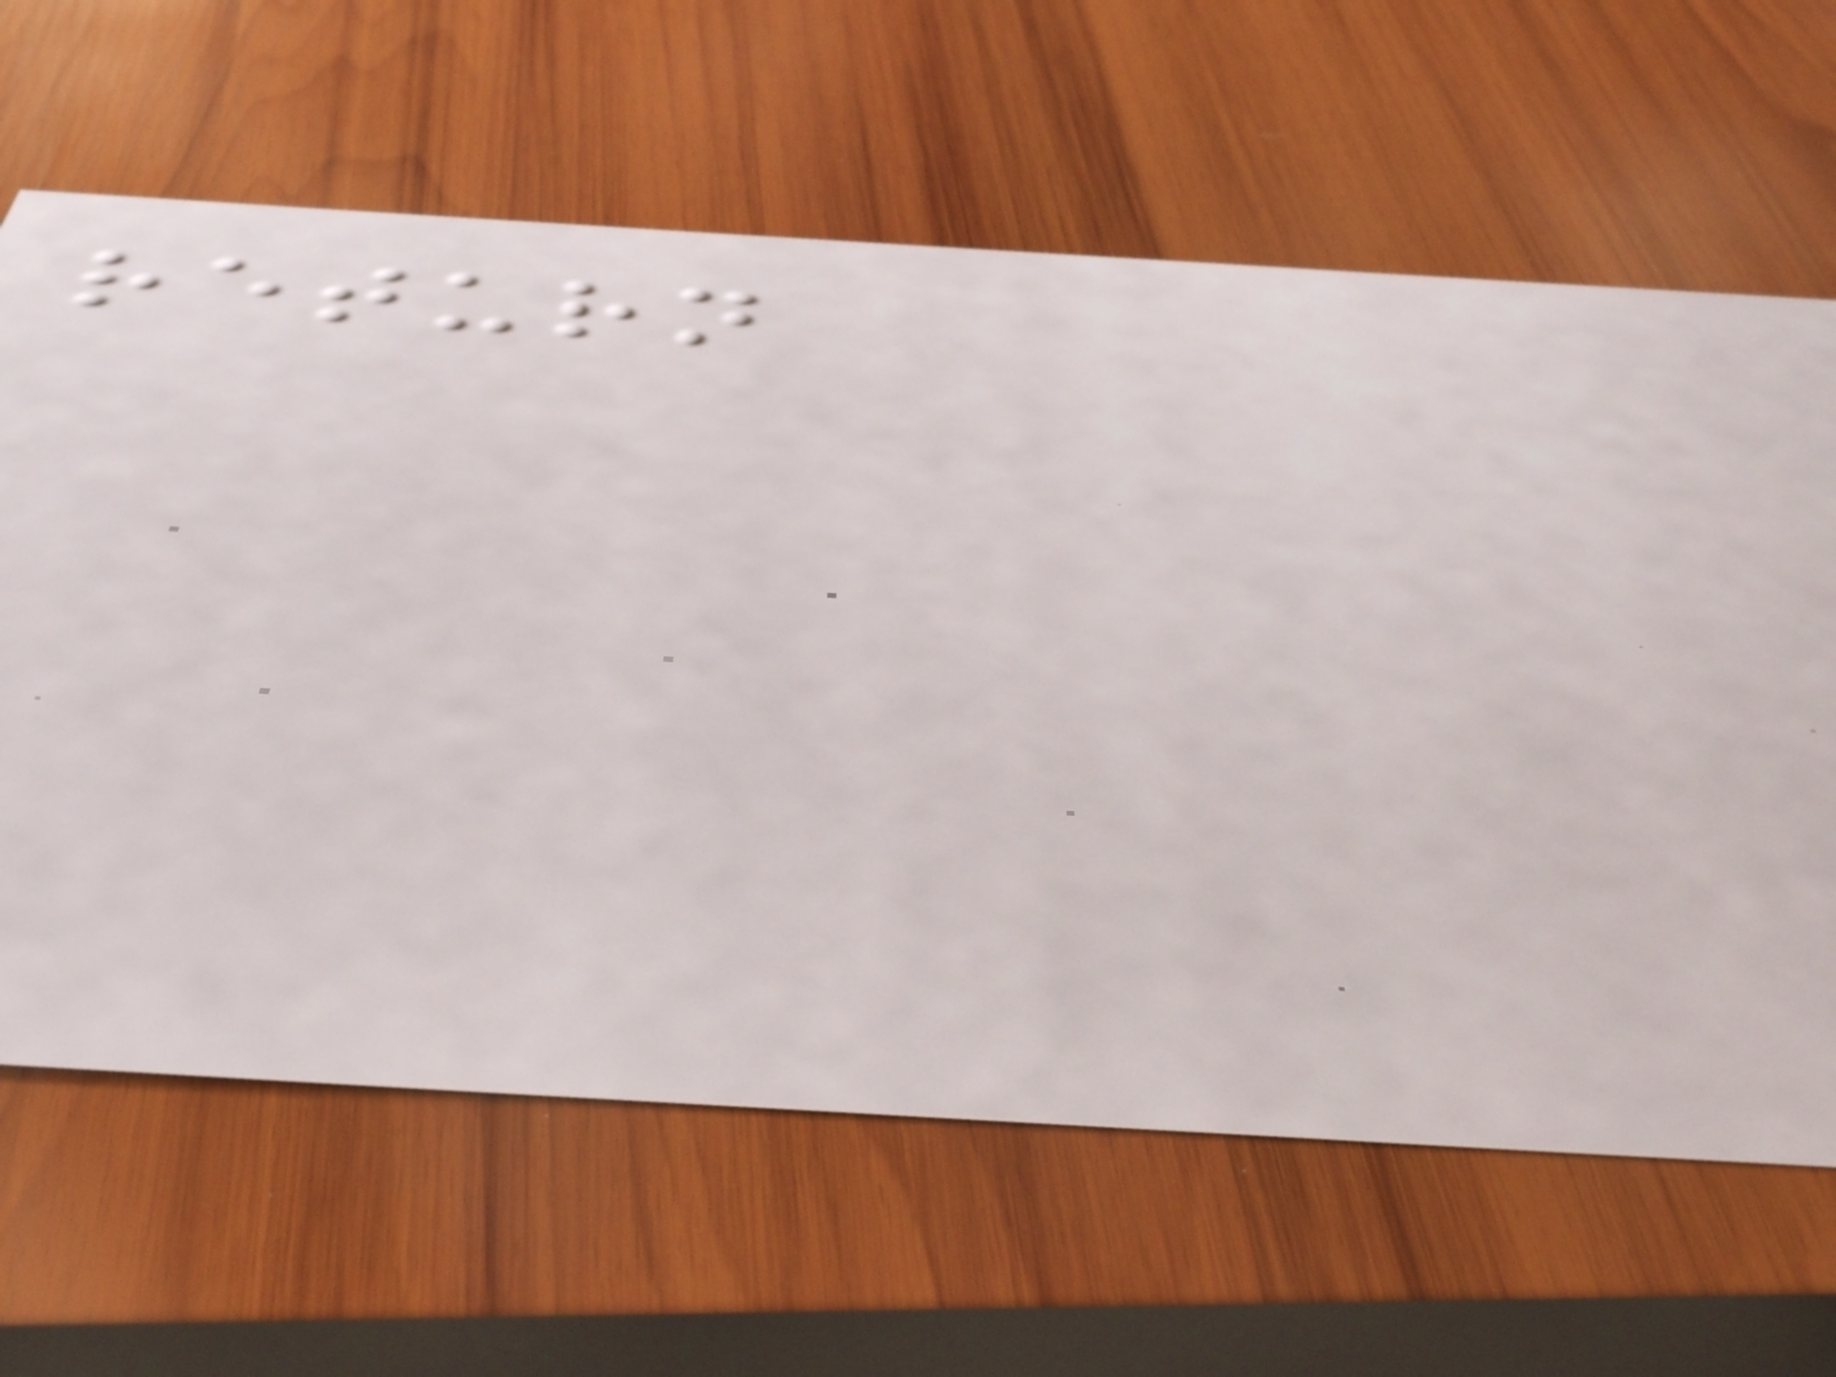return
